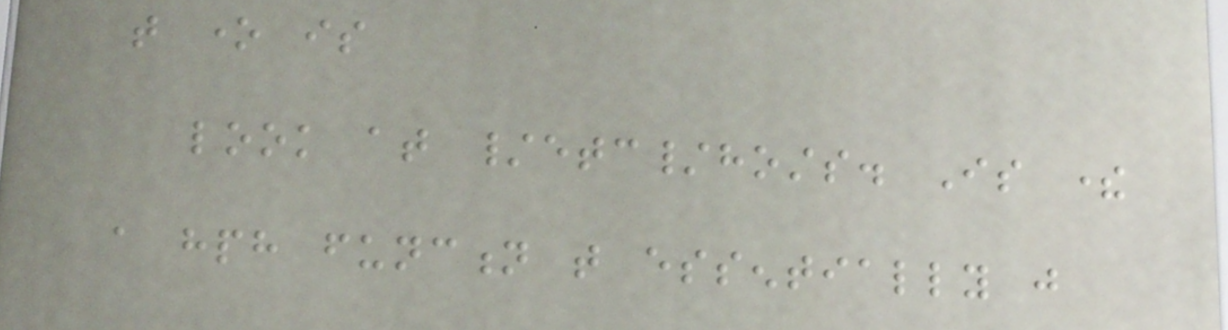that one is
look at /etc/hosts. Is there
a hph function that essentially just
